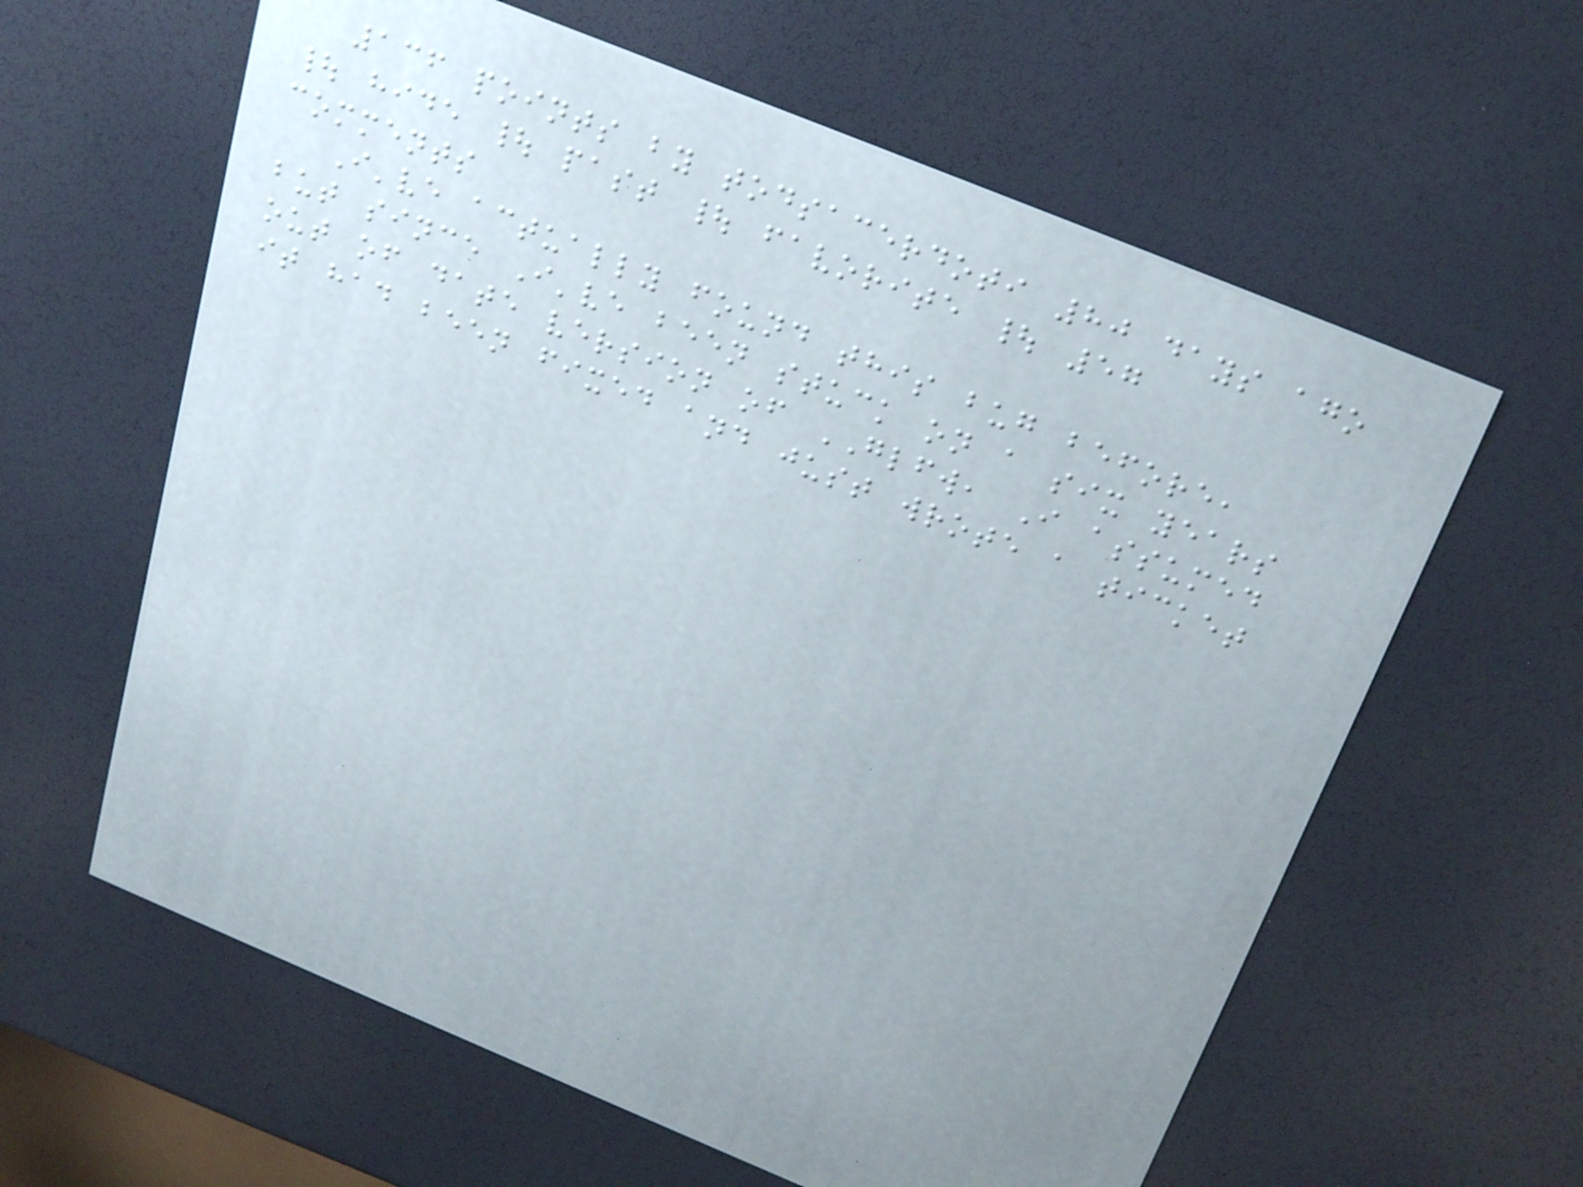136 points by todsacerdoti 80 days ago
| hide | past | favorite | 57
comments
I've actually found this bug before,
but since I've been stuck on a six years
out of date version of GLFW, I assumed
it had been fixed and just wrote a ticket
